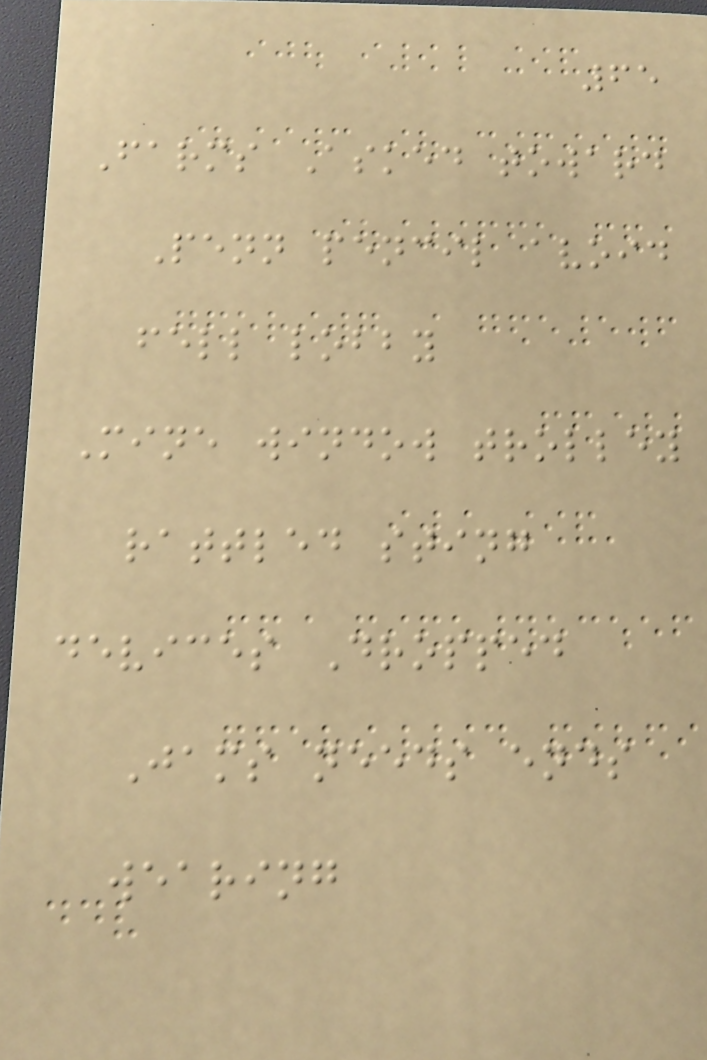65
Farms Asked toward
Penn pencil avoid
fell lobby
Mine window trolley
rattled sting
devices Dropped
Jams needs ends
wearing
